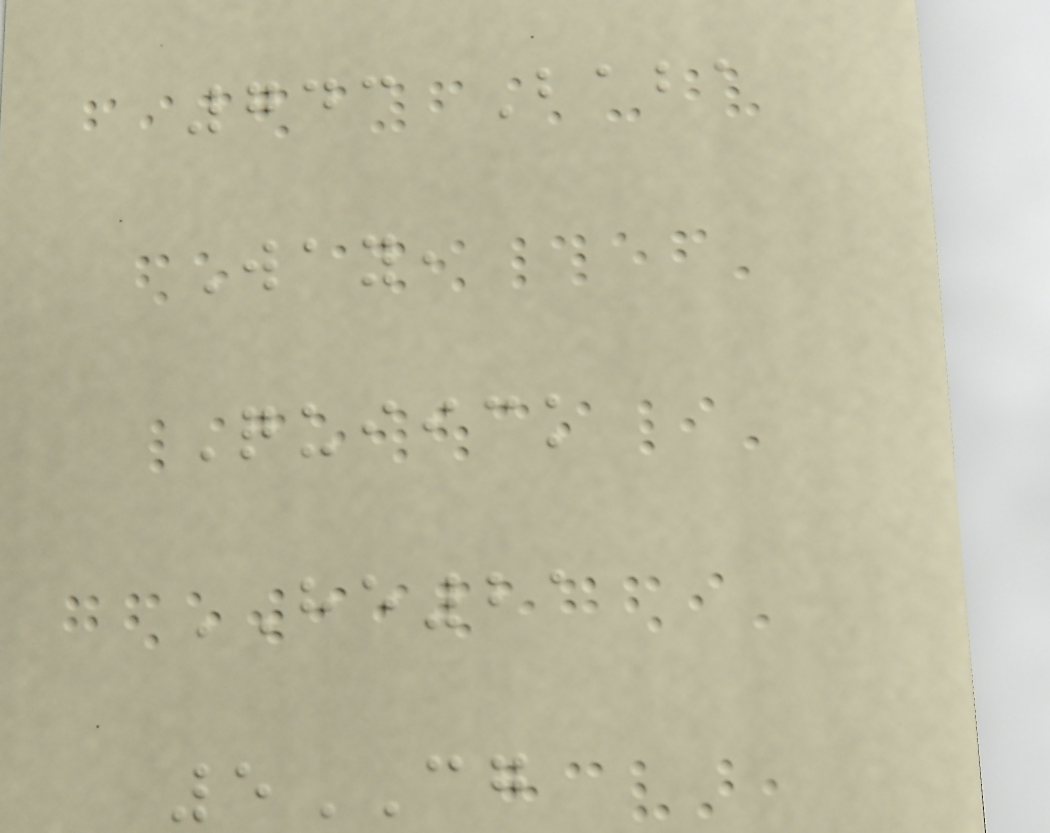743 Baba
Way,
Quiick
HE21
5CG
